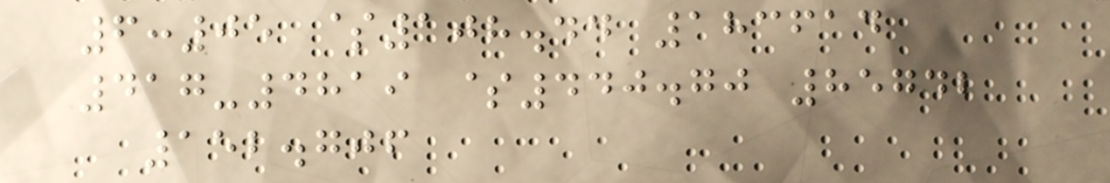6:05 $108.44 183614
417-4819 $440.70 85742
152.706
